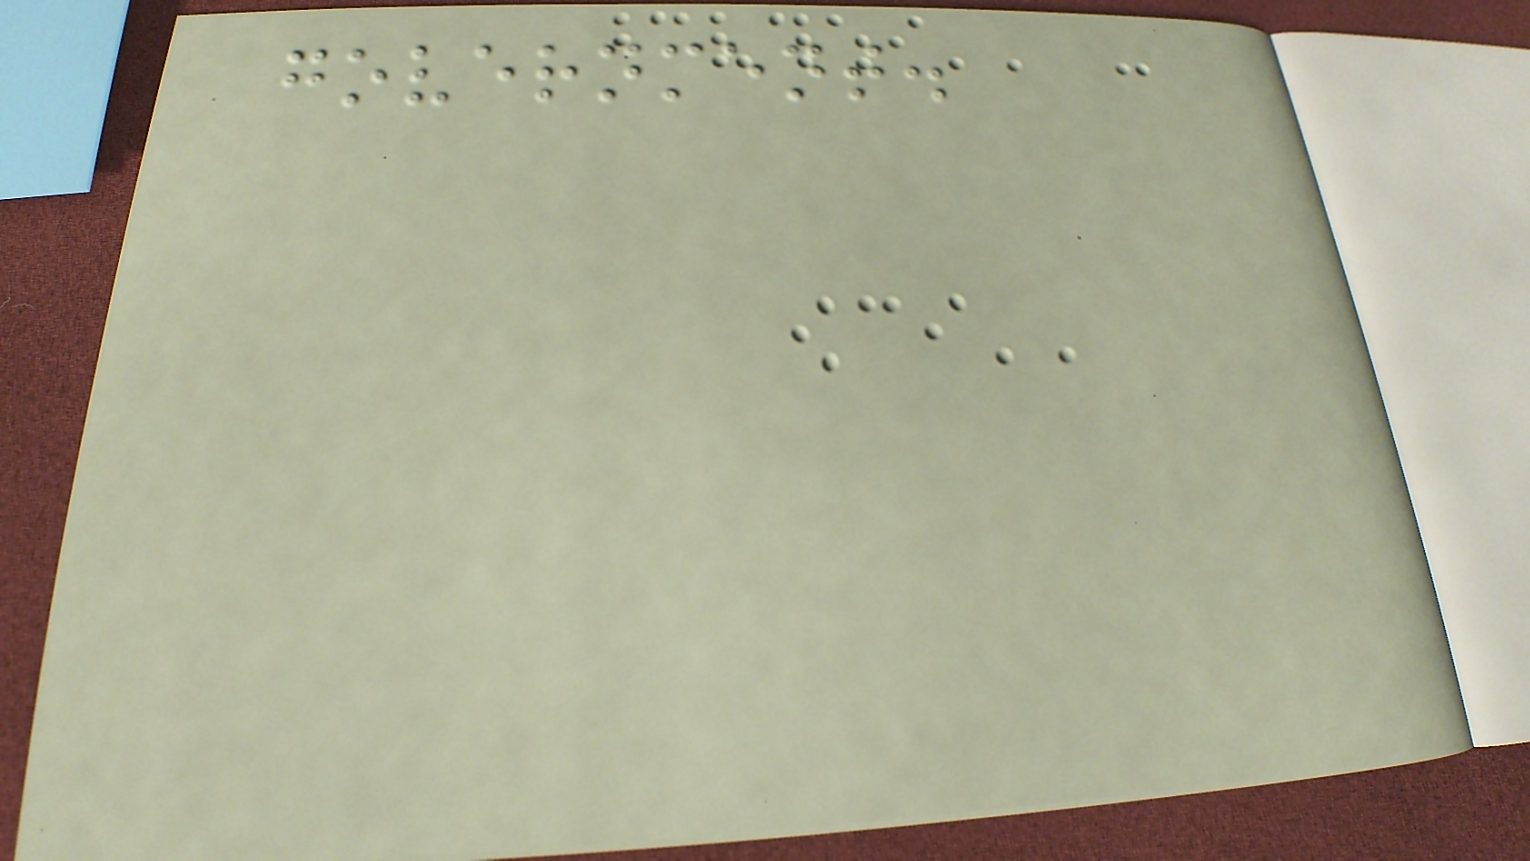government.
